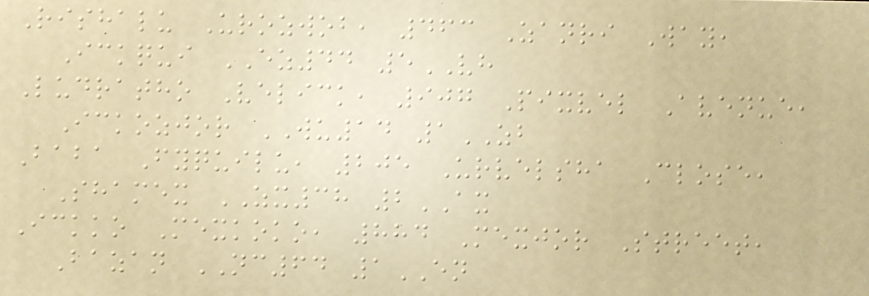Rishalu Urozwob, 463 Zanri Way,
Ickqui EZ44 5VH
Ludratho Velick, 907 Pixvel Avenue,
Ickozjor WU14 1ZB
Baba Fyquilu, 205 Urvelsha Close,
Shamex ZX38 2AX
Ickko Mexkoko, 884 Mexjor Street,
Bazan NC64 1EN
